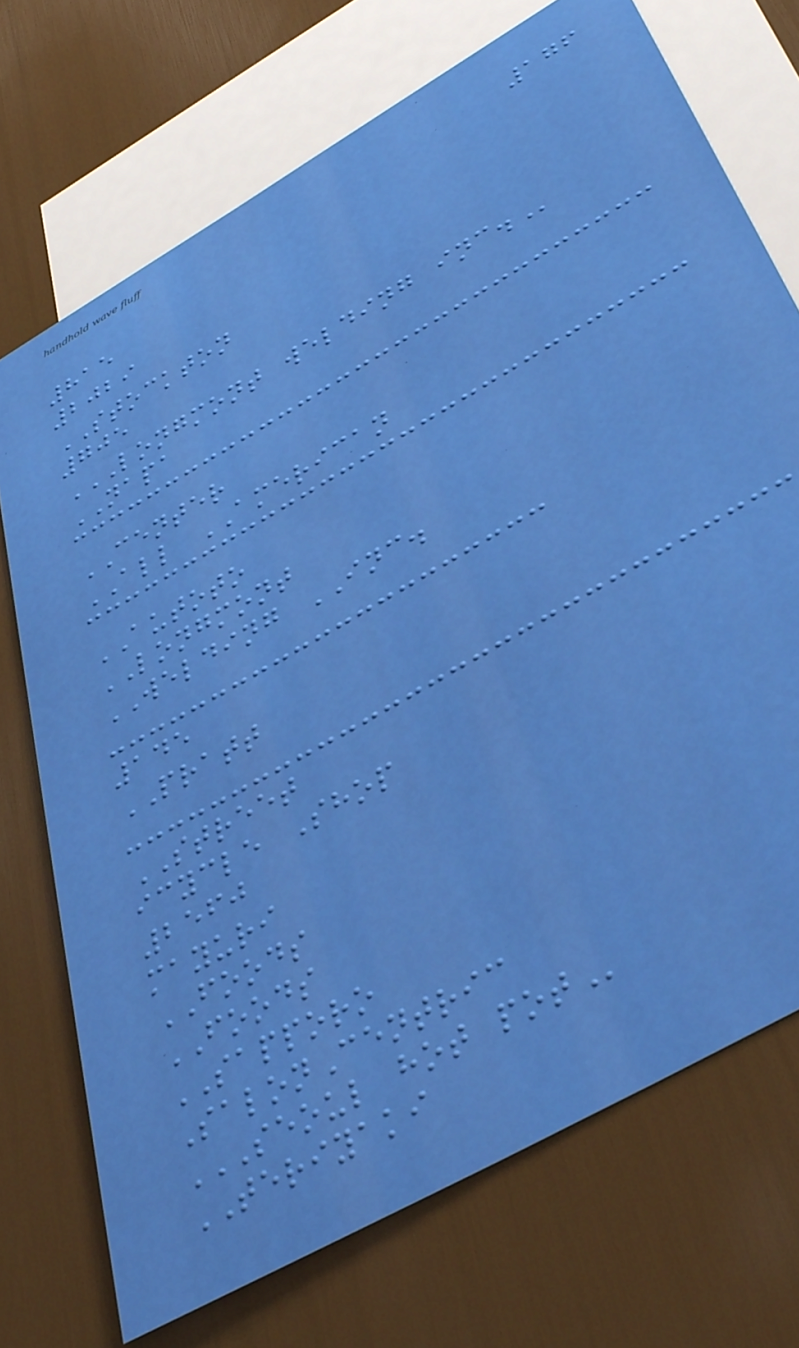176
815
2029
STOCKTON
705
LONGMONT WELDING INC.
NAPA
CENTER
ALL AMERICAN
AUTOTO
LONGMONT
WELDING INC.
145
PRATT
STREET
icycle Shop
2560
mayuri
FOODS
FOODS
SAPPORO
SalonCentric
SEOUL HOT POT
TERIYAKI
